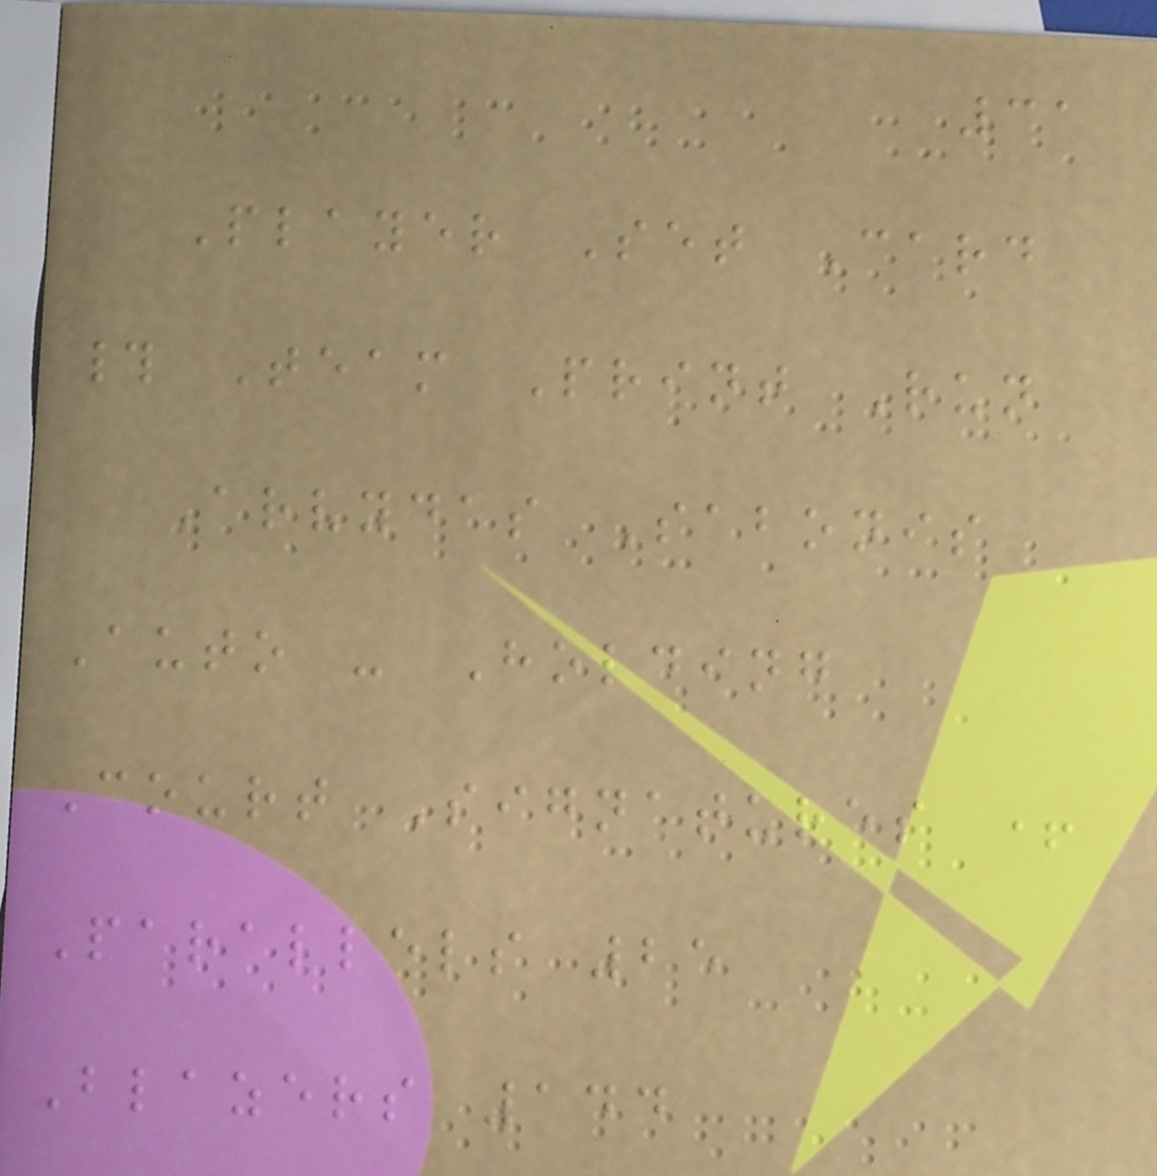31
Player Set Card
# Team Print Run
Arvydas Sabonis
Auto - Holding
Court Signatures +
Parallels 25
Blazers 144
